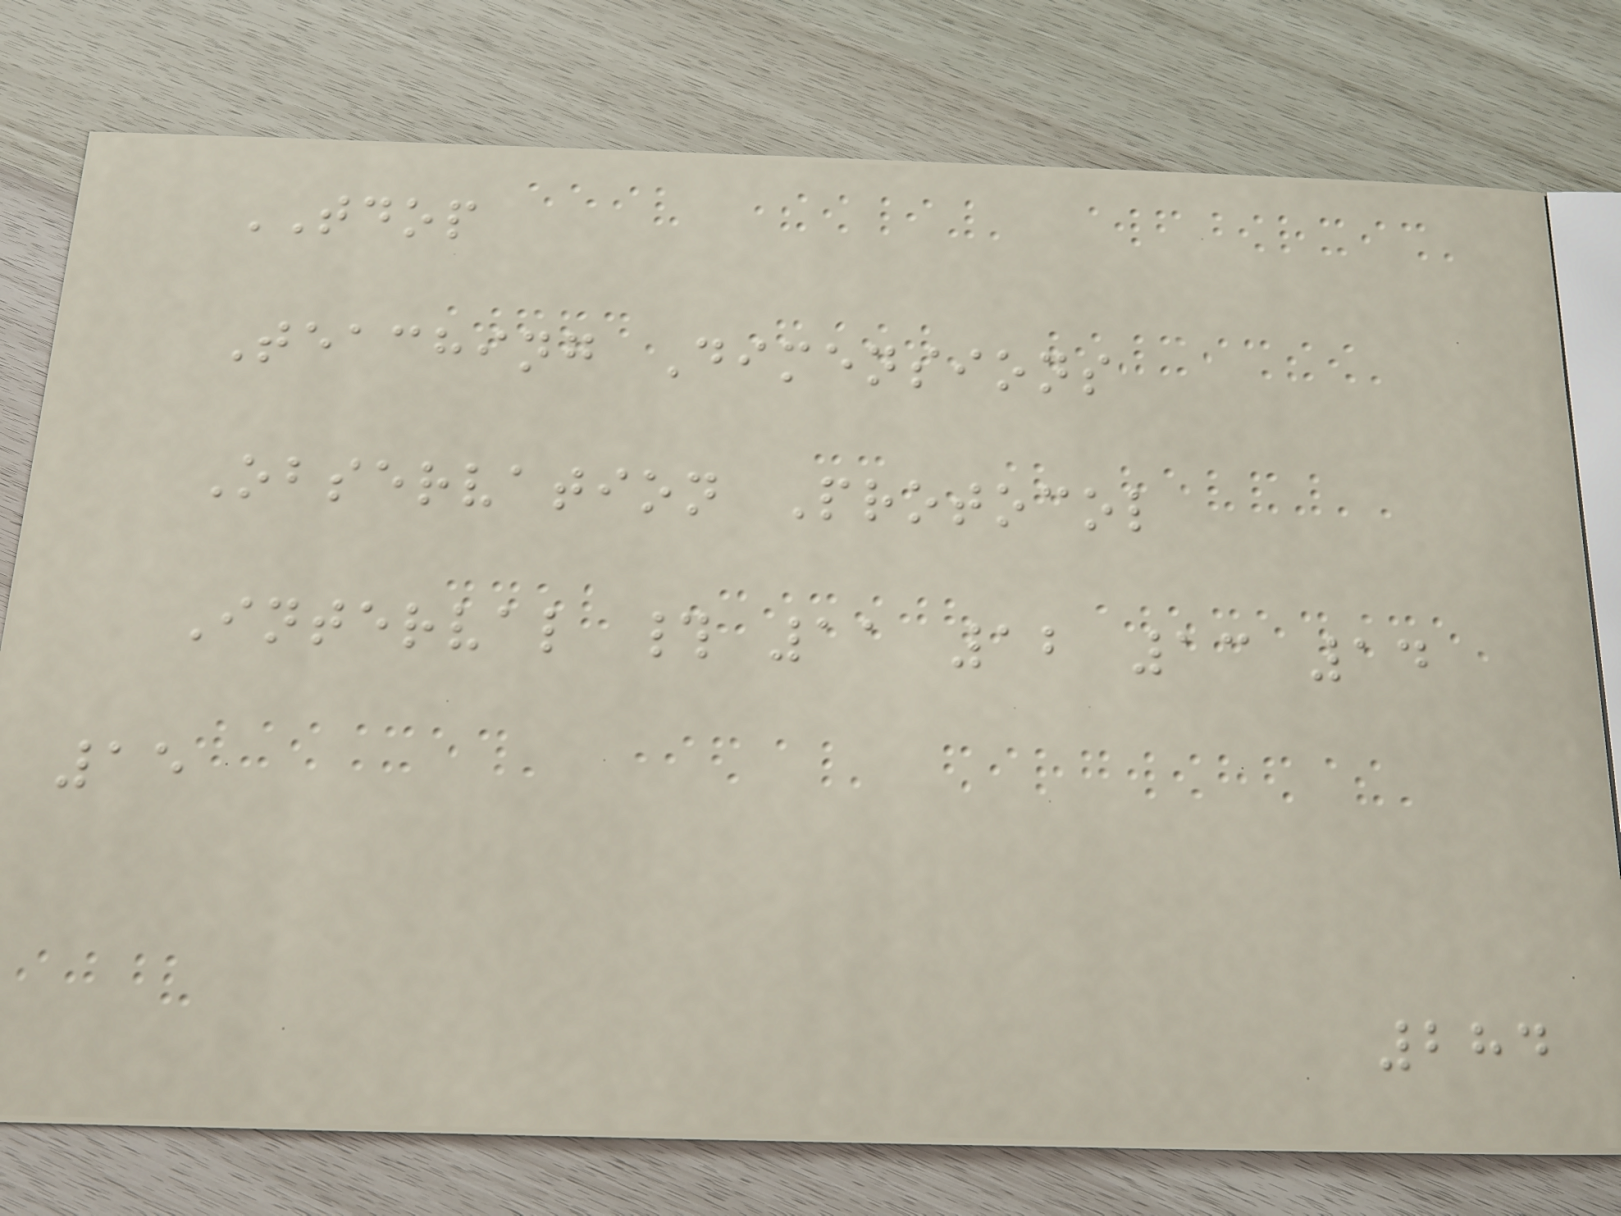TDOP
Teaching Dimensions
Observation Protocol
Interval # 11 12 13 14
15
284
